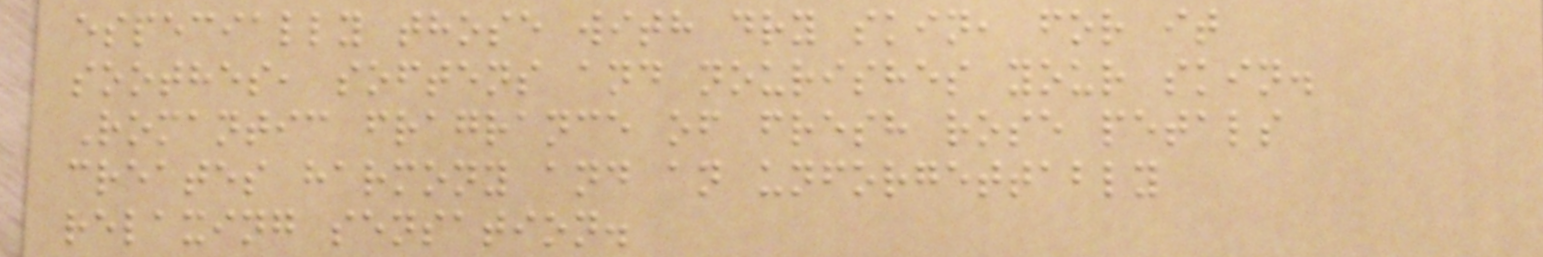especially those with dry skin, for it
soothes, softens and nourishes your skin.
Romantic fragrance of fresh rose petals
creates harmony and an unforgettably
relaxing sensation.
